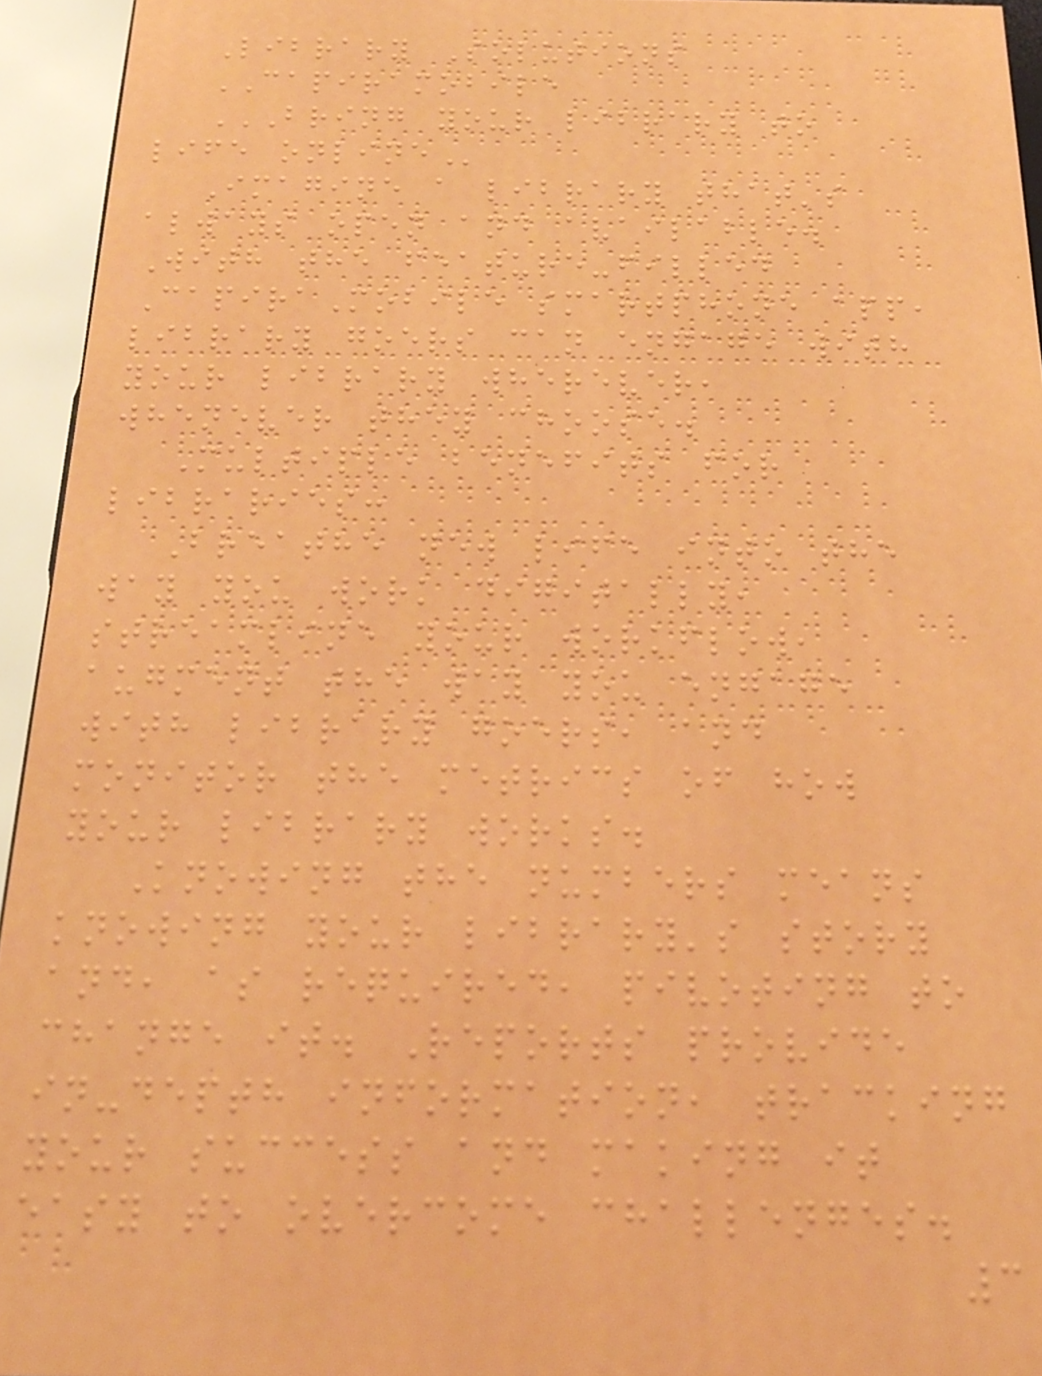Library Solutions
CAPIRAMOBILE
BRING YOUR LIBRARY TO
LIFE ONLINE
Imagine a library that's
always open and available.
With the feature-filled
CapiraMobile smartphone app,
library goers can engage with
your library wherever,
whenever they choose.
Multiple benefits for
libraries:
Breathe new life into the
way you work digitally,
streamline your workflow,
augment the way you engage
with library goers, and
monitor the metrics of how
your library works.
Knowing the numbers means
knowing your library's story
and, as required, pivoting to
change it. Reports provide
in-depth information, tracking
your success and making it
easy to overcome challenges.
3
